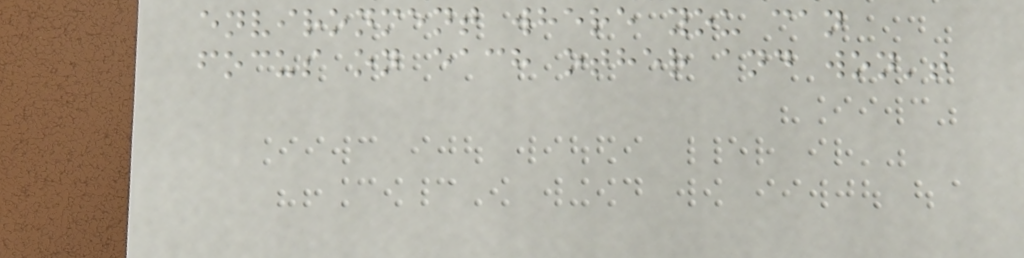environment where you can
focus on each other and won't
